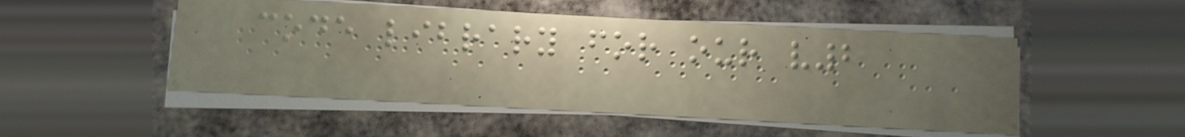code library for our v2
